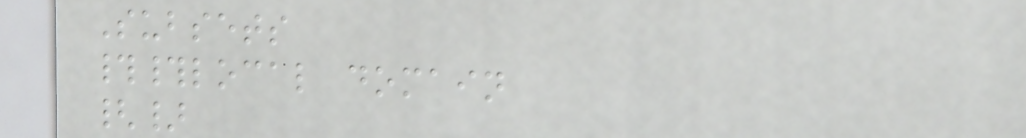Subsets
##local domain
{}
